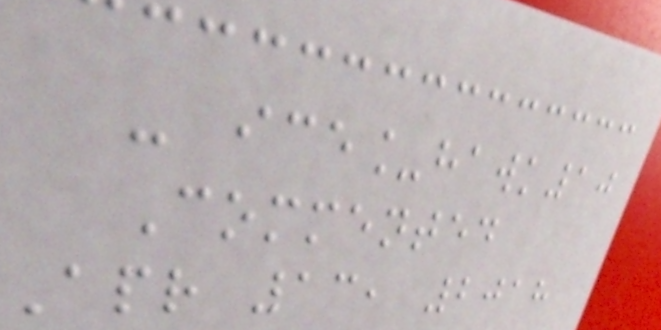- ice_hawk10
Commented
Apr 13, 2018
